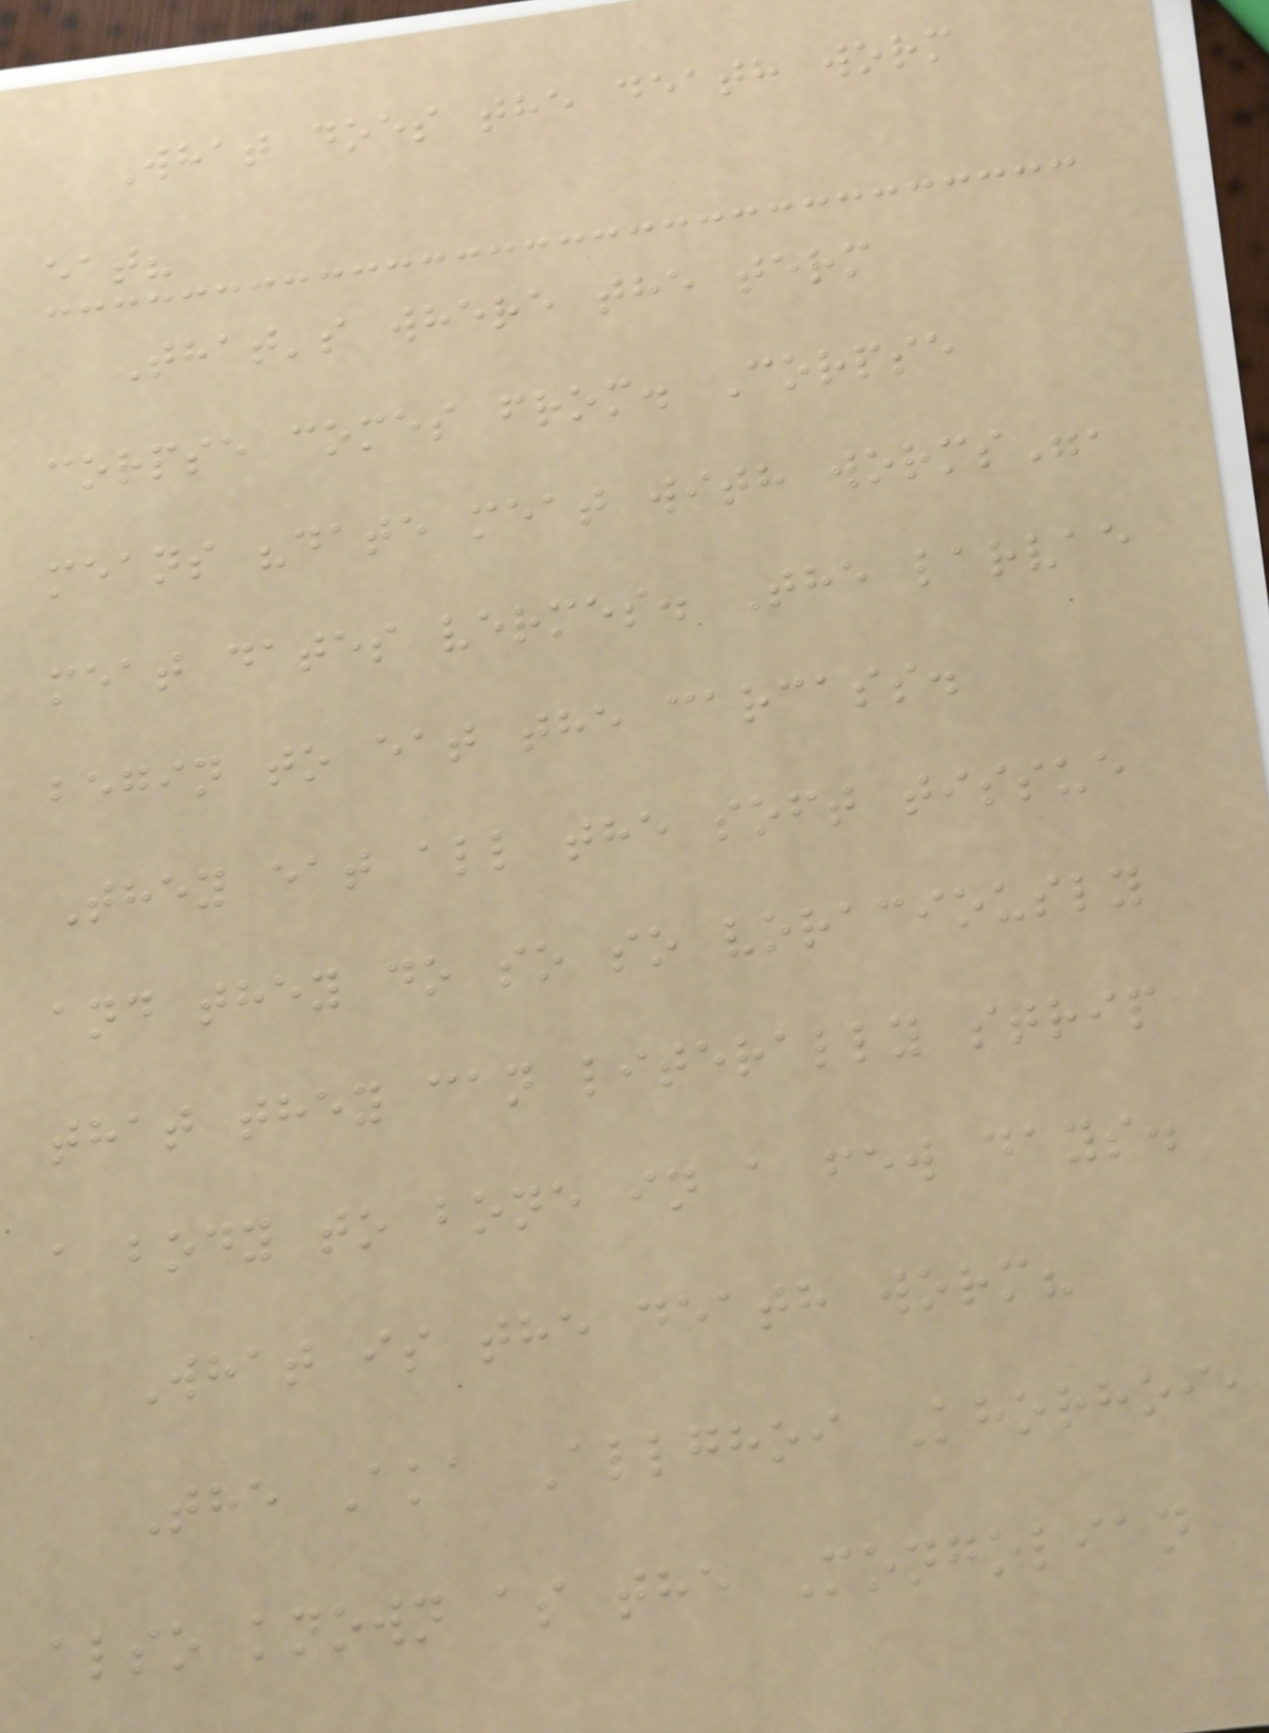What does the death worm
eat?
That's where the term
corpse comes from. Corpse
means "date meat with worms",
meat dates vermes. The larvae
begin to eat the carcass.
They eat all the soft tissue
and they do so so voraciously
that they can literally strip
a body to bone in a few days.
What is the death worm?
The Aka Allghoi Khorhoi,
also known as the Mongolian
